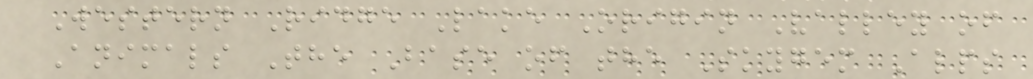Western Ridge Lake Origin Valley of
Animals The Base of the Skygem Alps
